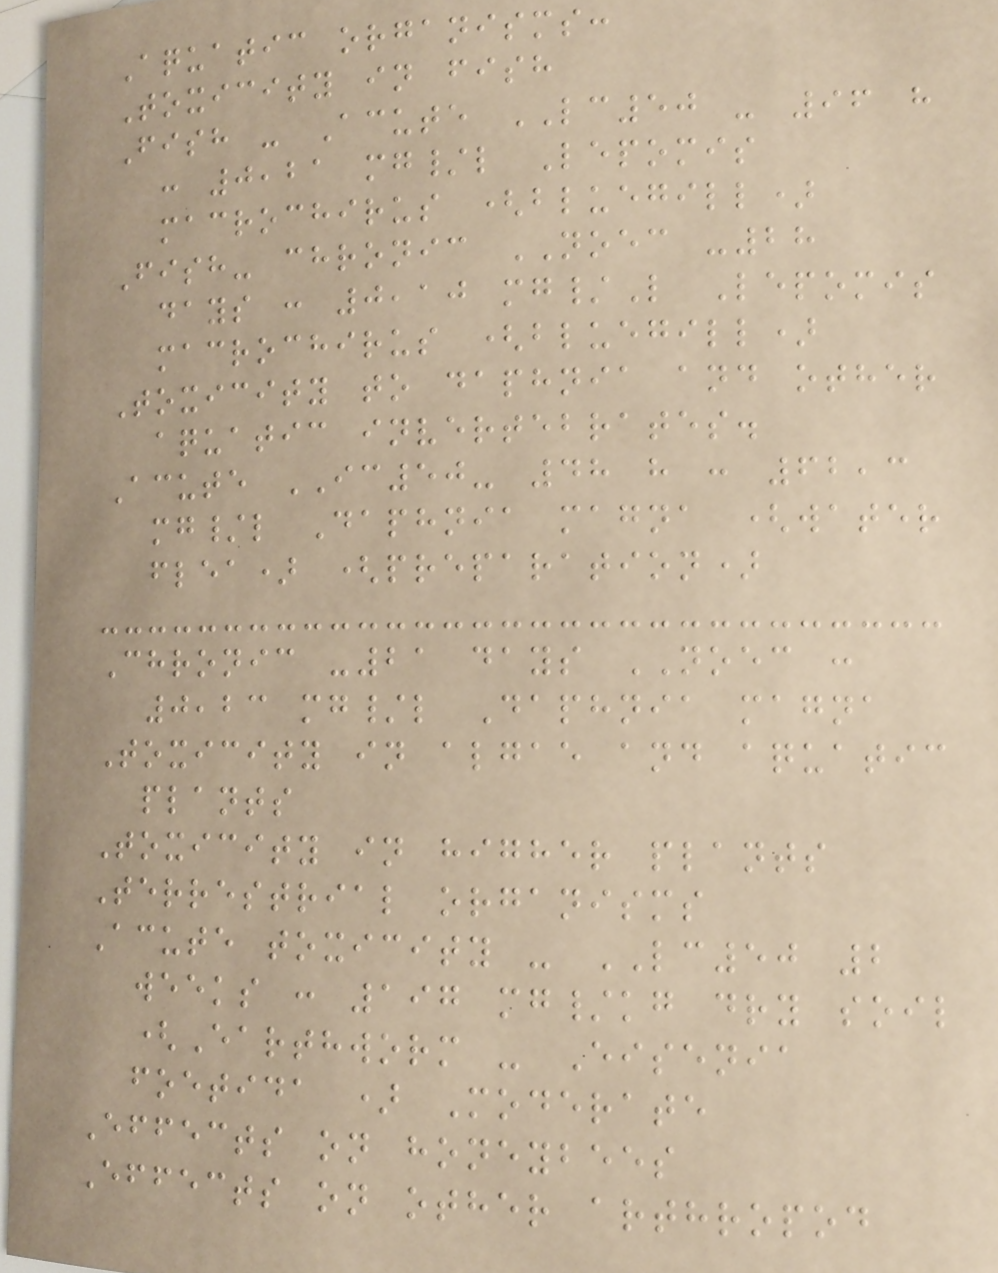Aquatic organisms:
Toxicity in fish
Fish - Acute LC50 - 96 h
: 0,21 mg/l Lepomis
macrochirus (bluegill)
Fish- chronic NOEC -28
days : 0,10 mg/L Lepomis
macrochirus (bluegill)
Toxicity to daphnia and other
aquatic invertebrates.
Acute IC50- 48 h : 62,3
mg/l Daphnia magna (water
flea) (preparation)
Chronic -21 days NOEC :
0,23 mg/l Daphnia magna
Toxicity in algae and aquatic
plants
Toxicity in higher plants
Terrestrial organisms
Acute toxicity - LC50 2
weeks : 197 mg/kg dry soil
(Earthworm - Eisenia
foetida ) Moderate
Effects on honeybees
Effects on other arthropod
